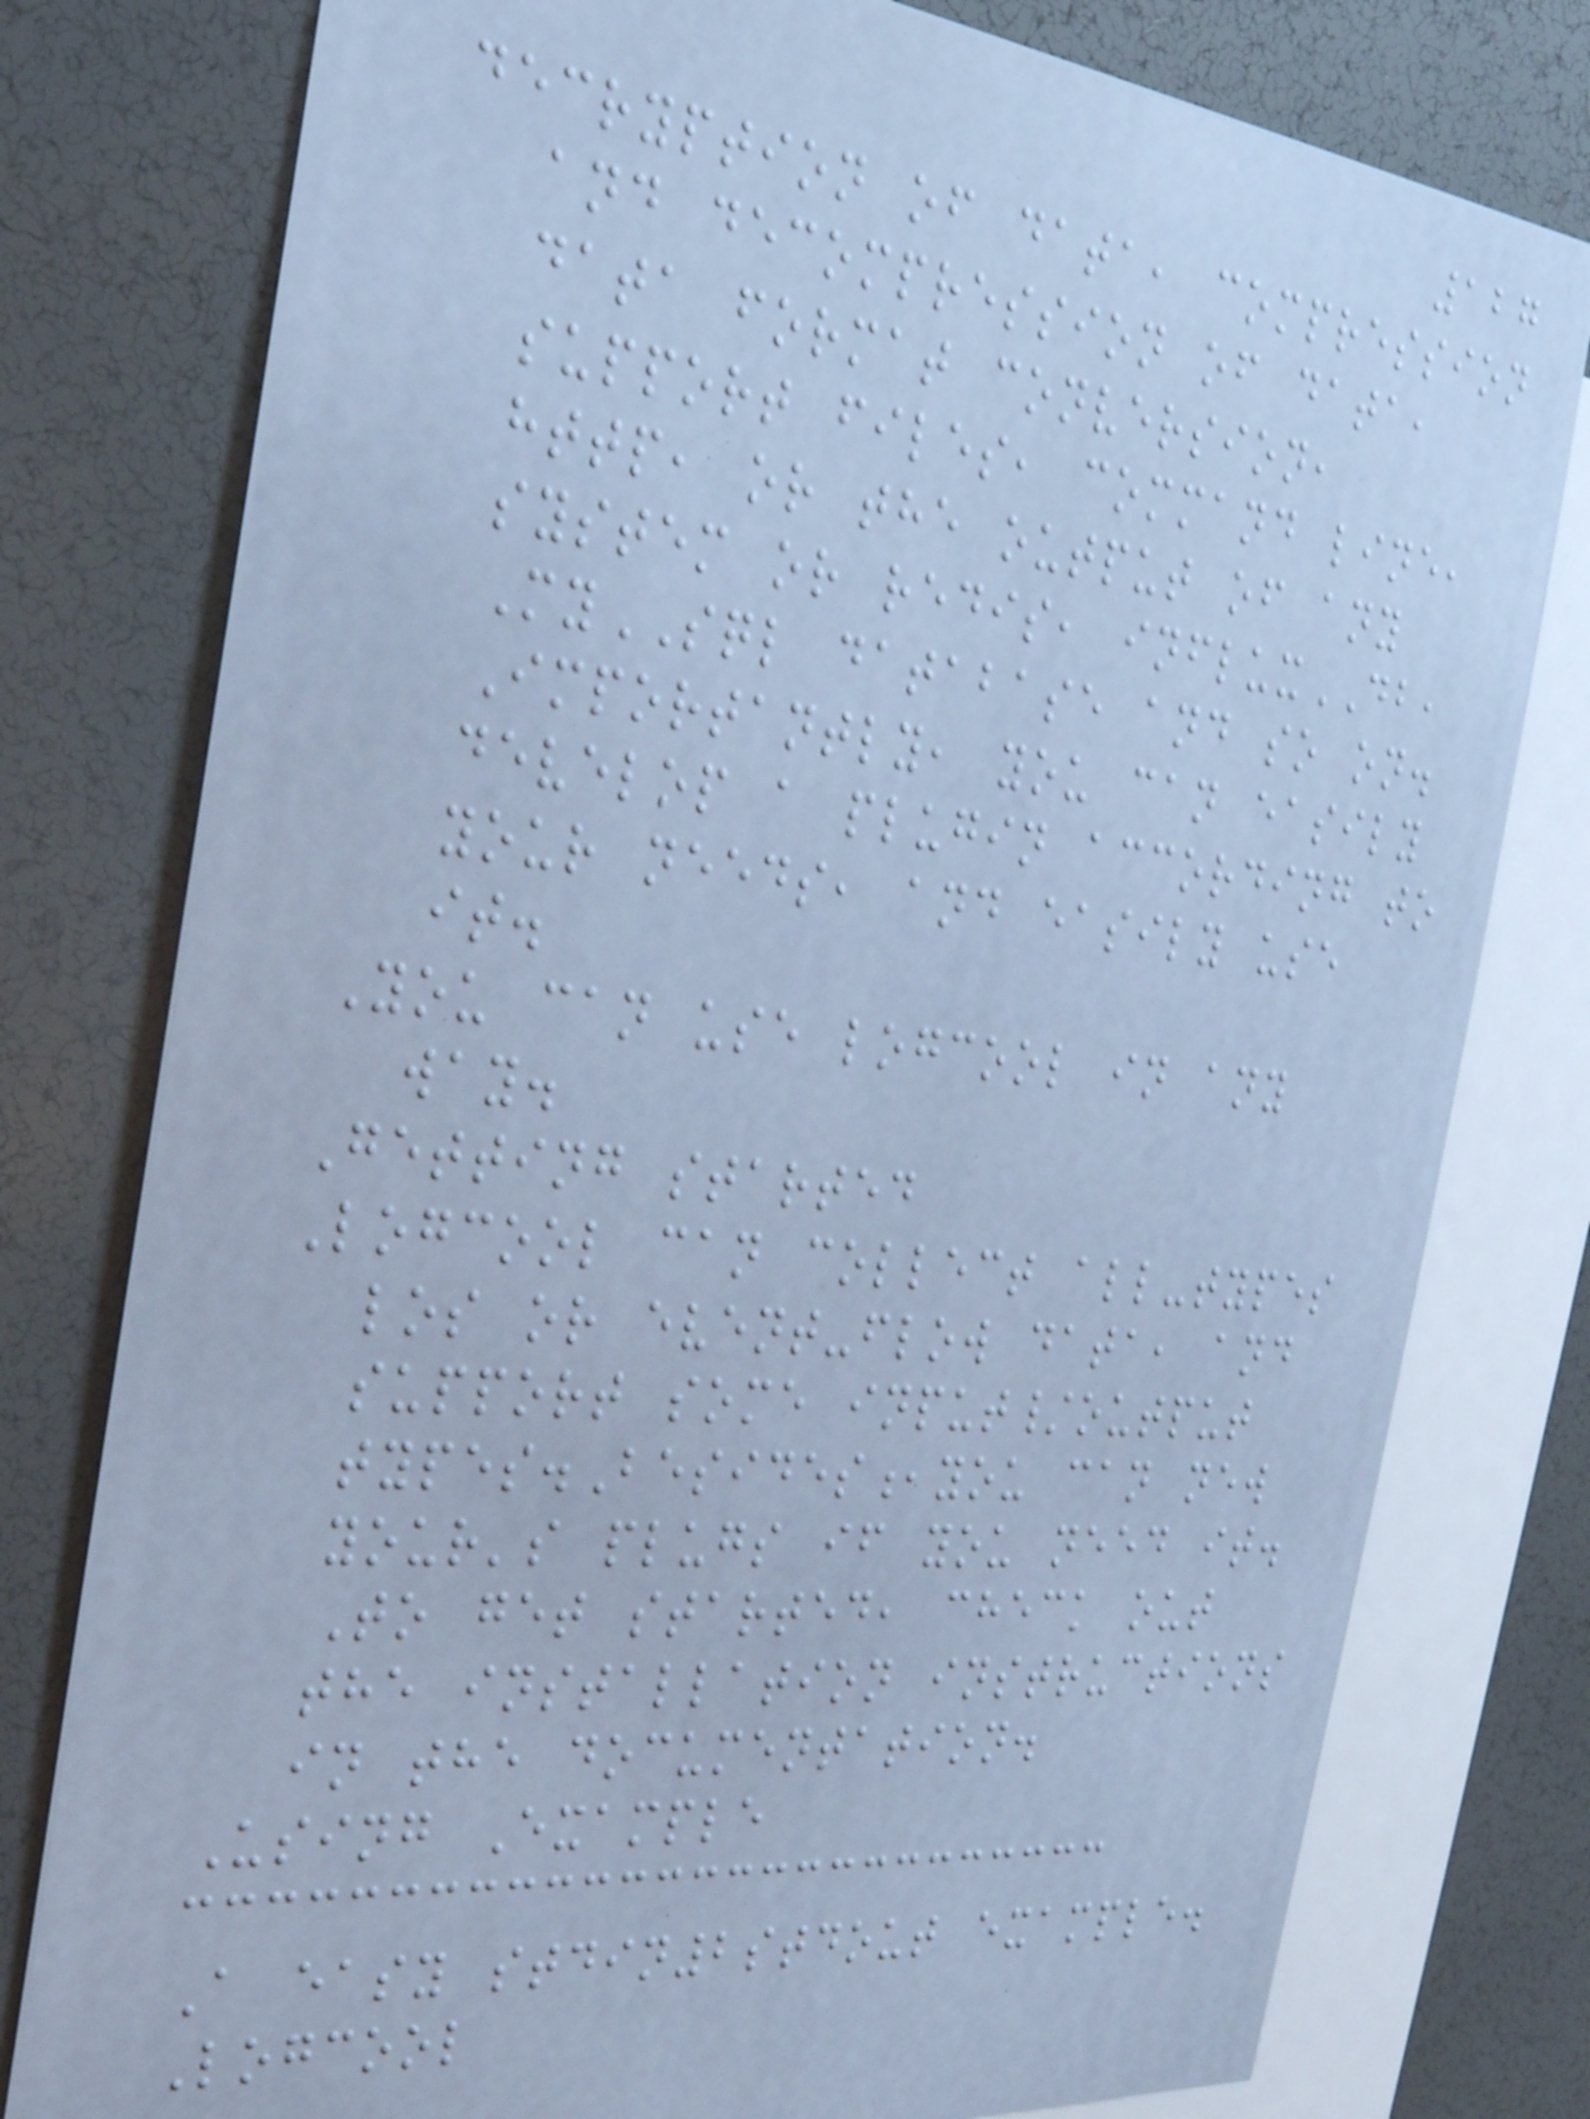127
decryption of data, compression
and decompression of data,
data format conversion,
support files, command line,
http, or the output of any
system or redis, influxDB,
MySQL database and so on.
Importantly, you can easily
develop a plugin according to
your needs, and easily use
it.
You can use logcool in any
way.
Getting started
Logcool can collect all-types
los or event-flow data, and
support some input/output
types.Besides,you can new
your's plugs if you need it.
To get started, check out
the installation instructions
in the documentation.
Using Example
A easy stdin2stdout example.
Logcool
